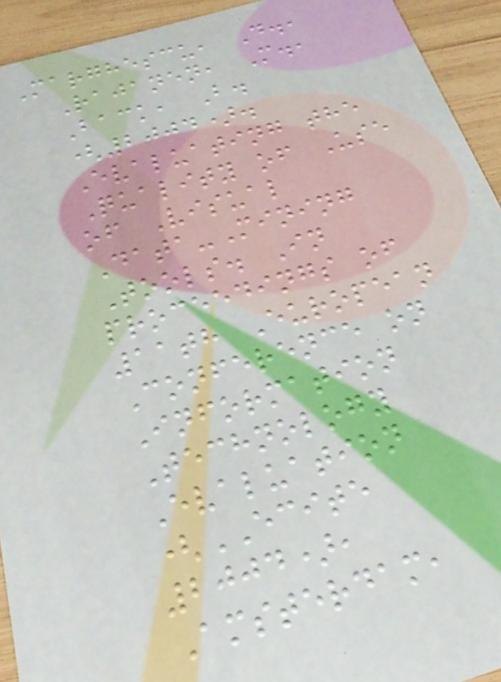Marghescu, D.,
Rajanen, M.,
Back, B.
(2004).
Evaluating the
Quality of Use
of Visual
Data-Mining
Tools. In
proceedings of
11th European
Conference on
Information
Technology
Evaluation
(ECITE
2004),
Amsterdam,
